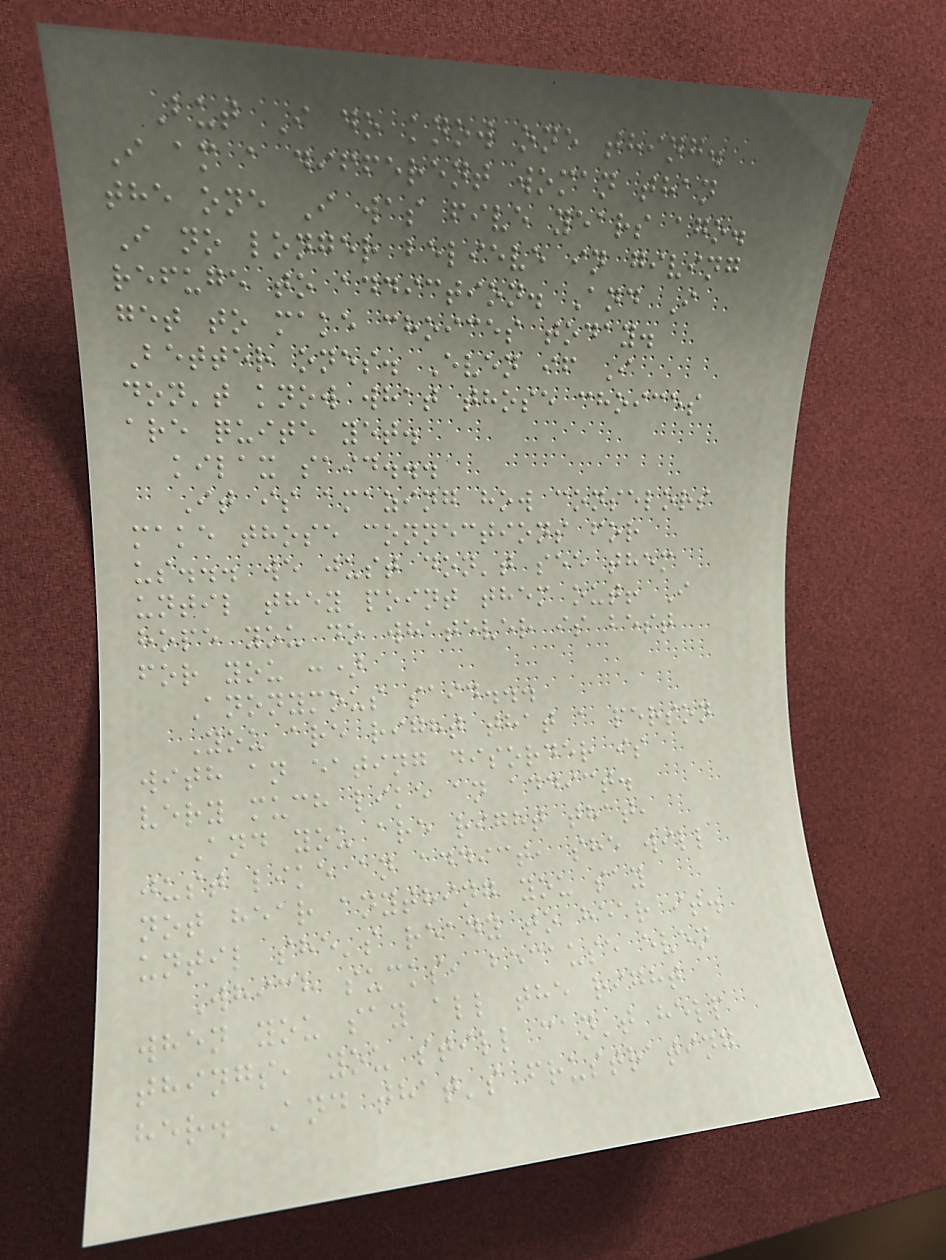But I do know one thing.
I am a different woman than
the one I was five years ago.
I no longer believe in giving
refuge to addiction. And I
get to make choices today.
Better ones. Even if I
don't know what those choices
are quite yet.
kilax said...
It is amazing how conselors
make those connections for
us... we just don't see them
until they point them out! I
hope you do whatever is best
for you :)
Anonymous said...
You are right that a person
with an eating disorder is
very much like an addict.
And you are right that,
just like an addict, she will
not hear anything you say
until she's ready to hear it.
Which sucks, because even
when you say all the right
things, you still can't help
her. And that's frustrating
